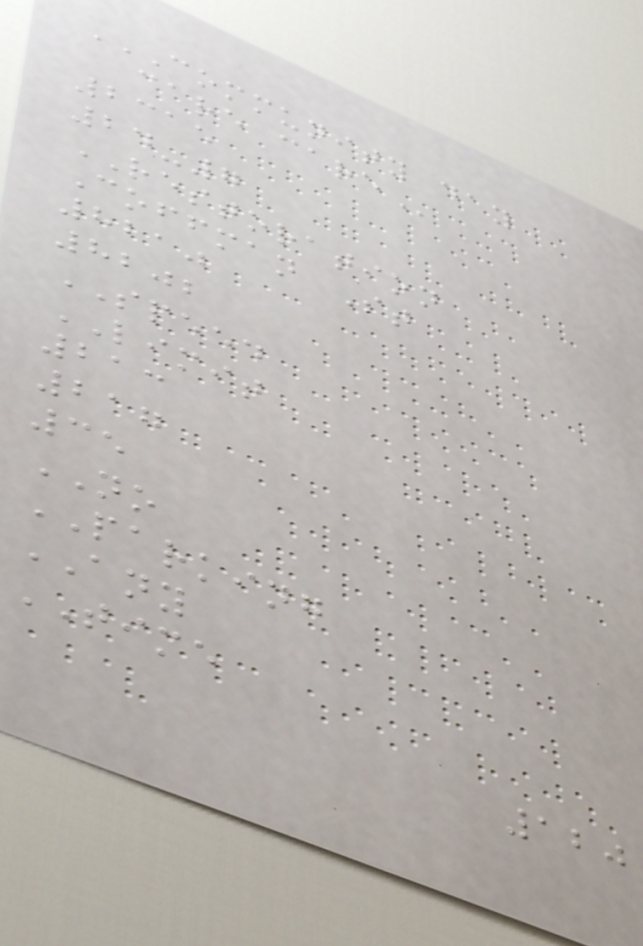COMMUNITY DAY
CARE CARE
2315
24-7
RESTORATION
Coffman St
8210
8202
SPEED
LIMIT
213
217
35
NO
PARKING
ANY
TIME
120
